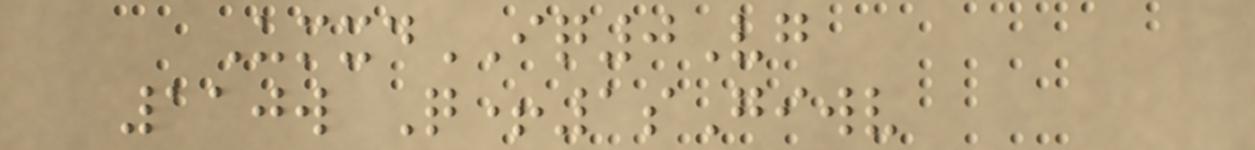UmxdIQ0Vg
110w Q+1sGiwv
